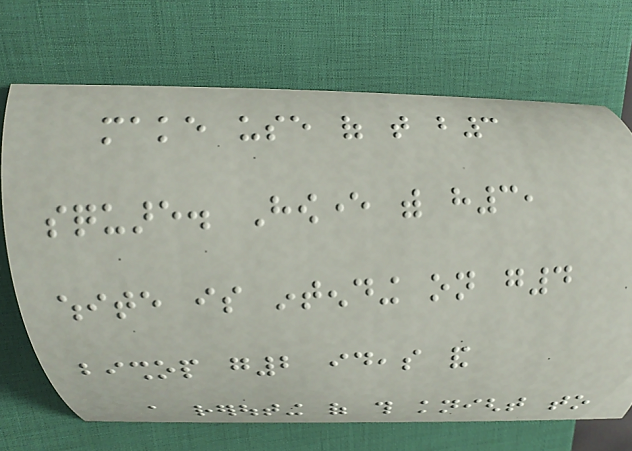make use of that b3
square. However with h3,
white is intending on g4
bishop g2 ideas and
a rerouting of this knight to
